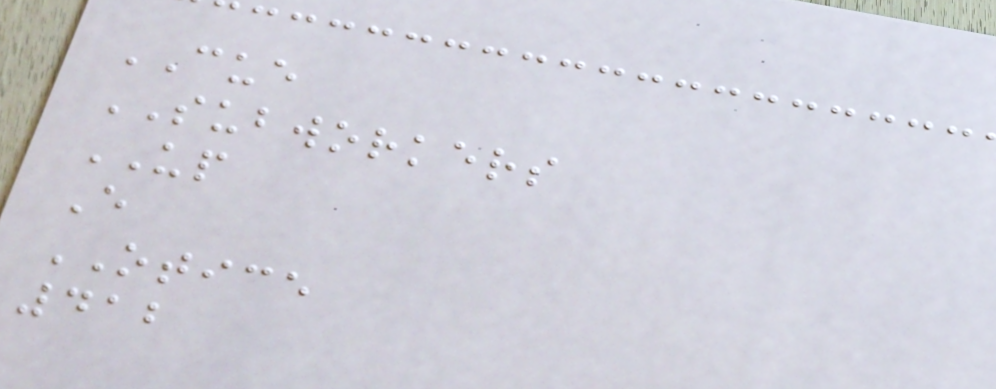CUE
SUBWORKERS
UP
E
OTICE
412
